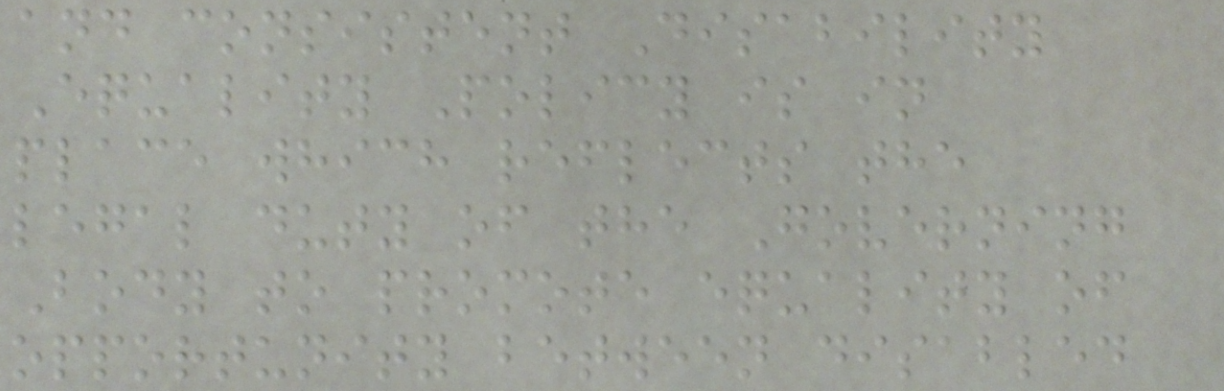and consistent Disability
Equality Policy is in
place which reflects the
legal duty of the Governing
Body to promote equality of
opportunity between disabled
